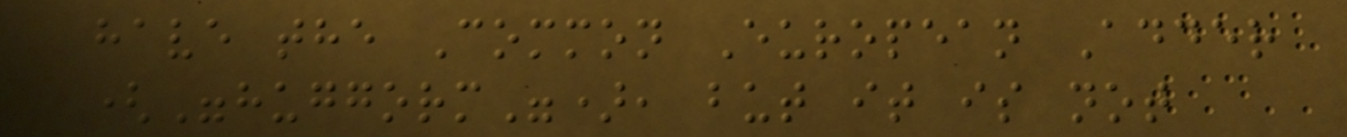have the Common European Adder
("huggorm"), but it is not
